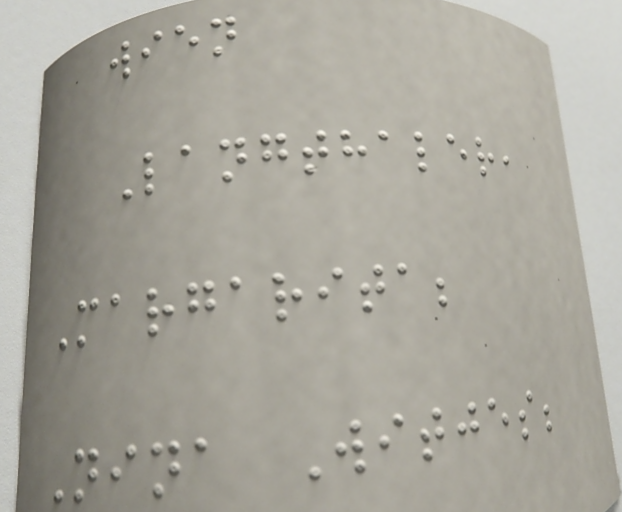wien
Langthaler,
Margarita;
Nina Witjes;
